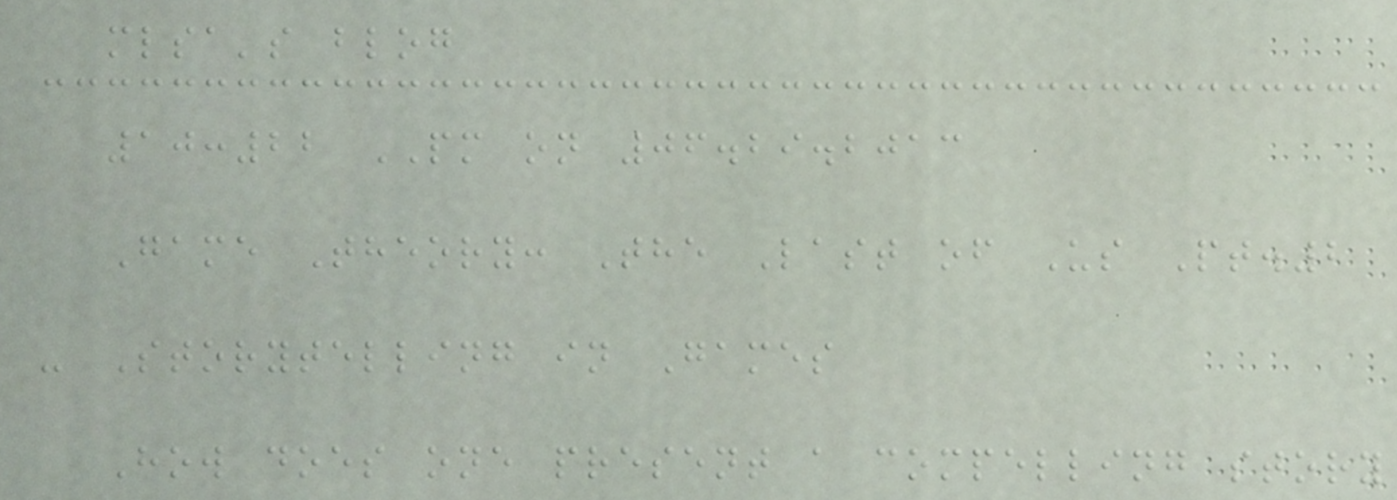mlsa's blog
10:22 PM on 06.29.2013
Game Theory: The Last of Us Pt.2
- Storytelling in Games
How does one present a compelling story
